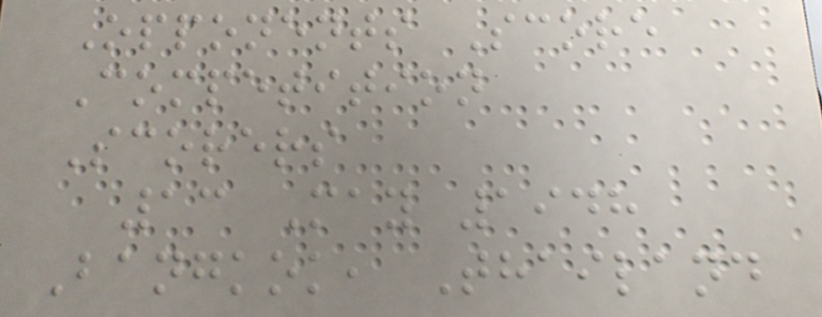Opponents Score
Competition
Scorers
13 May 1948
Bangkok, Thailand
